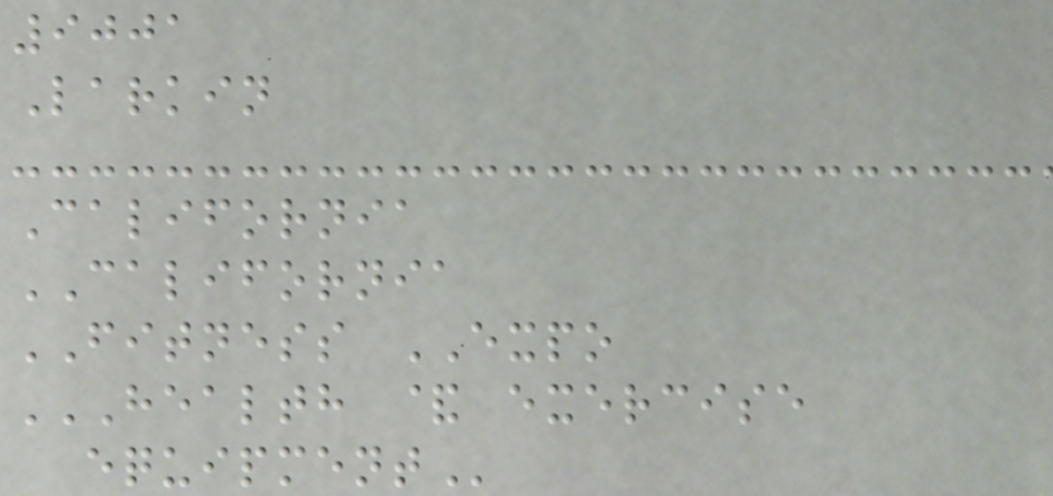9001
Larkin
California
CALIFORNIA
FITNESS EXPO
HEALTH & EXERCISE
EQUIPMENT
